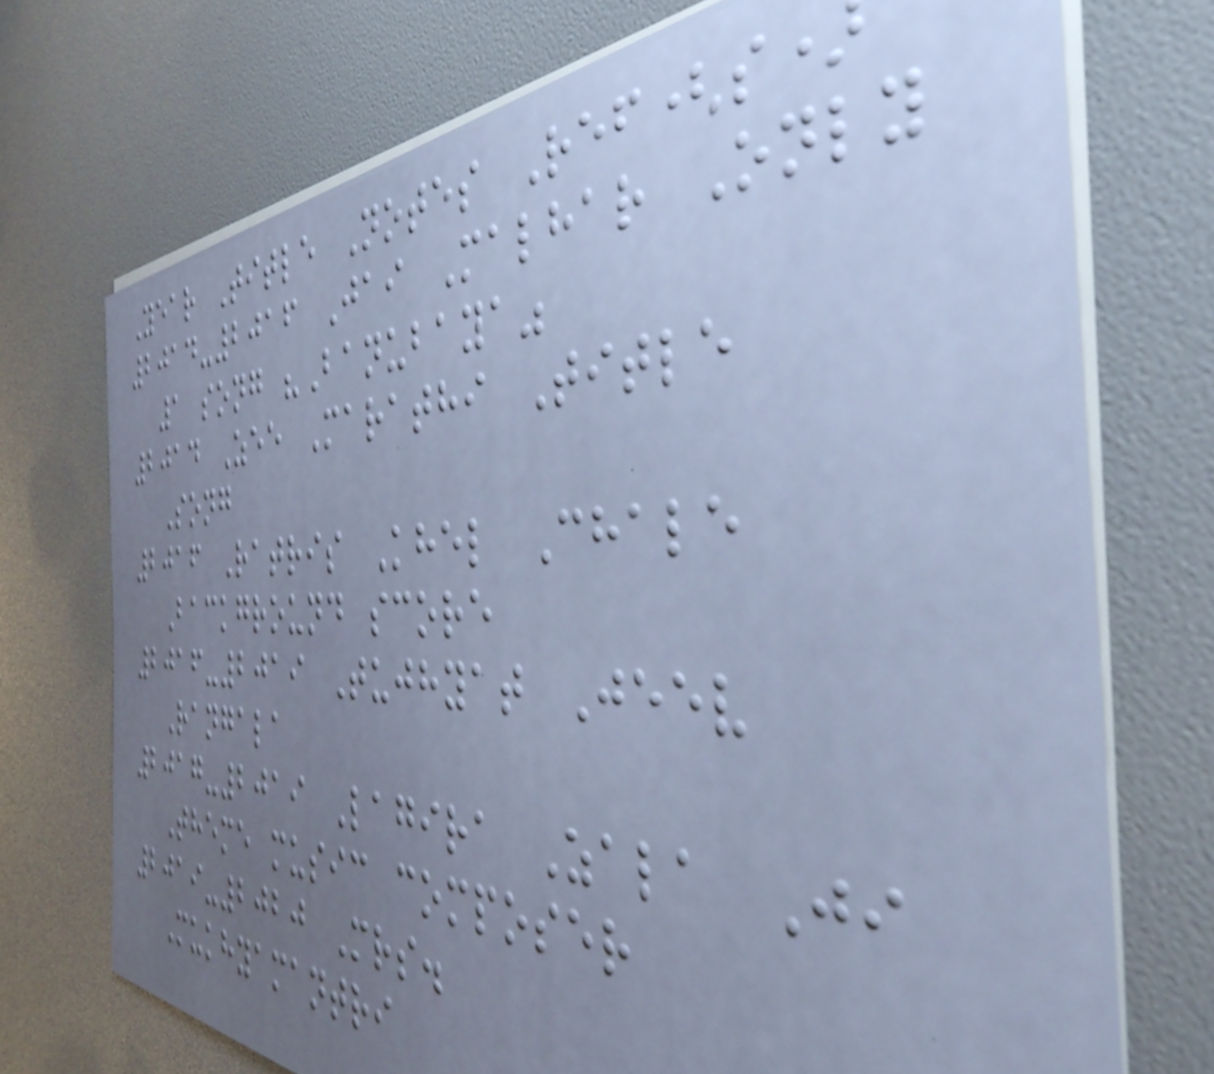Year Title Notes Ref(s)
2014-2016 Jai Malhar Only
1 song "Banubaya"
2014 Zee Marathi Title
Song
2016 Ratris Khel Chale
Background score
2016-2019 Tujhyat Jeev
Rangala
2017-2019 Lagira Zala Ji
Theme music composer
2019-2020 Mrs.
Mukhyamantri
